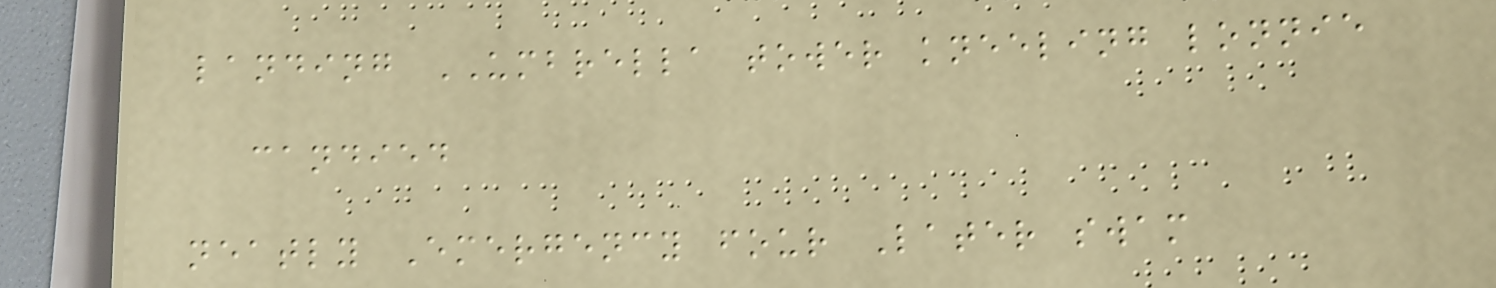landing UMBRELLA tower kneeling lonnie
candied
neatly Emergency four Later swam
